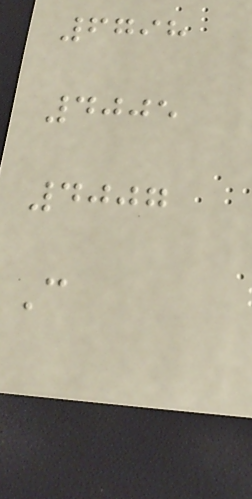6798
4005
4007
C
